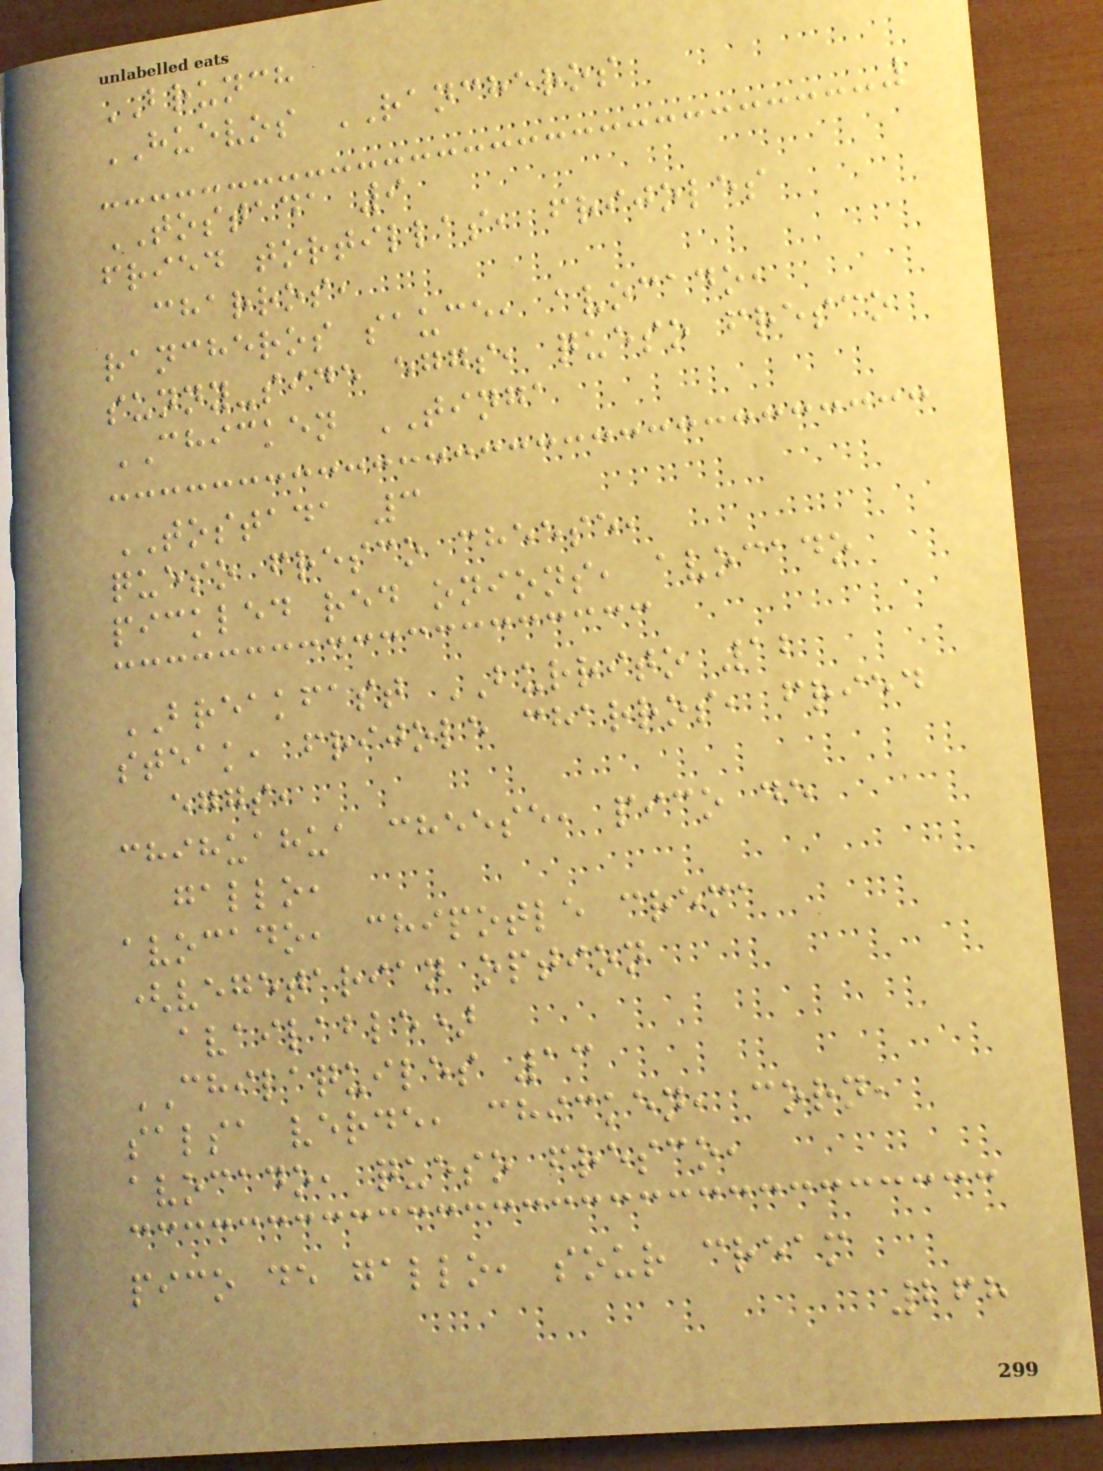BRUNCH
HUEVOS RANCHEROS
TOSTADA 9
fried tortillas, frijoles
charros,
rancheros sauce, avocado,
sunny-side eggs, queso fresco
CHICKEN TINGA
TOSTADA 3
queso fresco cheese,
pickled red onions, avocado
BREAKFAST BURRITO 12
steak, frijole charros, fried
eggs,
chihuahua cheese, pico de
gallo,
avocado, chipotle crema
(vegetarian option
available)
CHILAQUILES 13
salsa verde, chicken, corn,
avocado, queso fresco,
pico de gallo, sour cream
268
